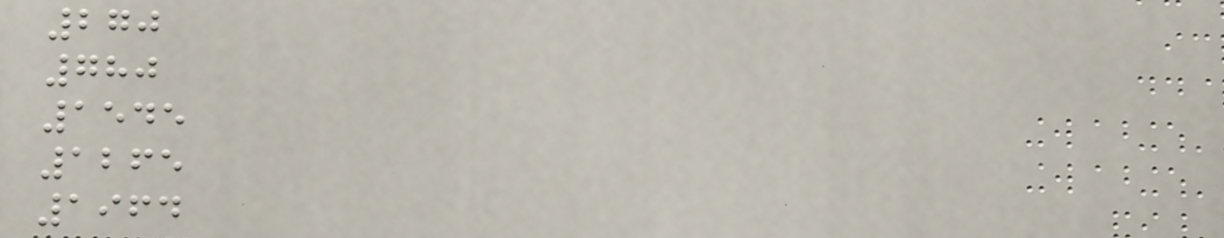270
780
1545
1265
1964
